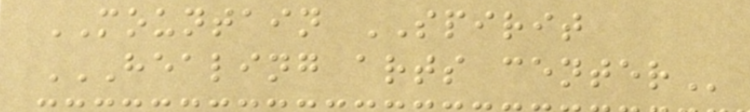MOUNTAIN SPIRIT
HEALING ARTS CENTER
